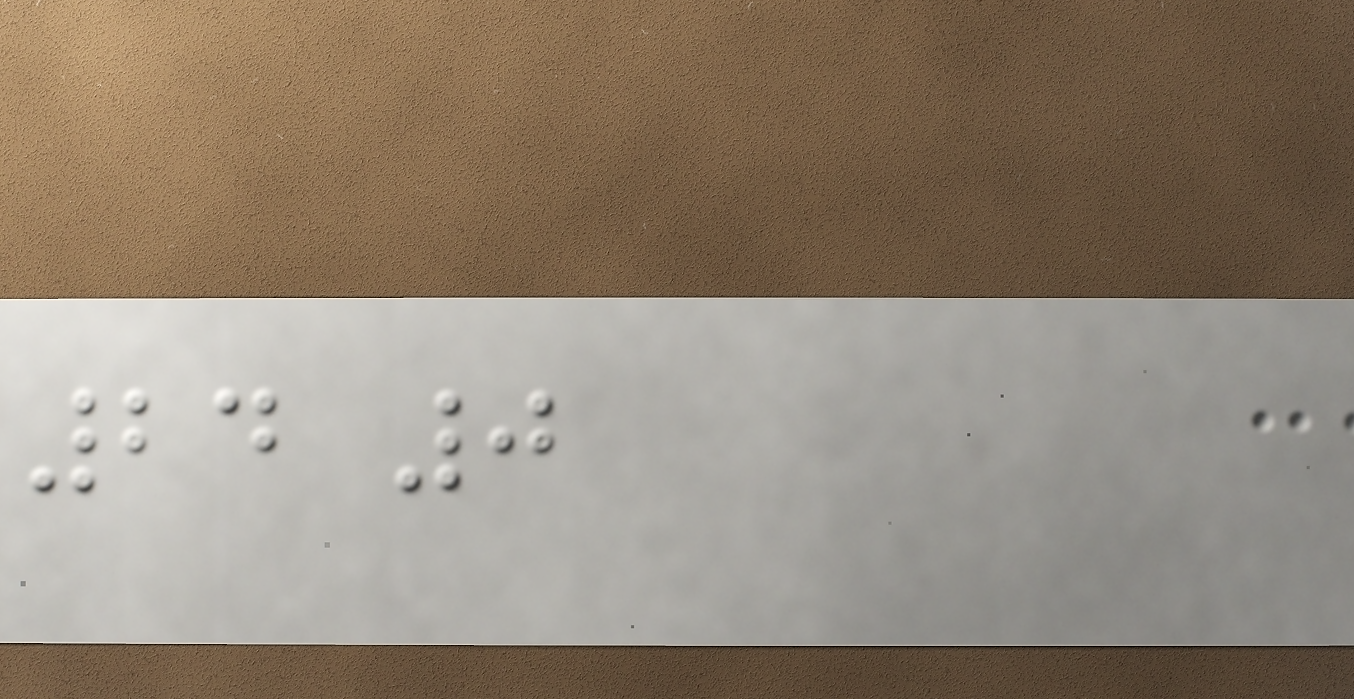24 0
